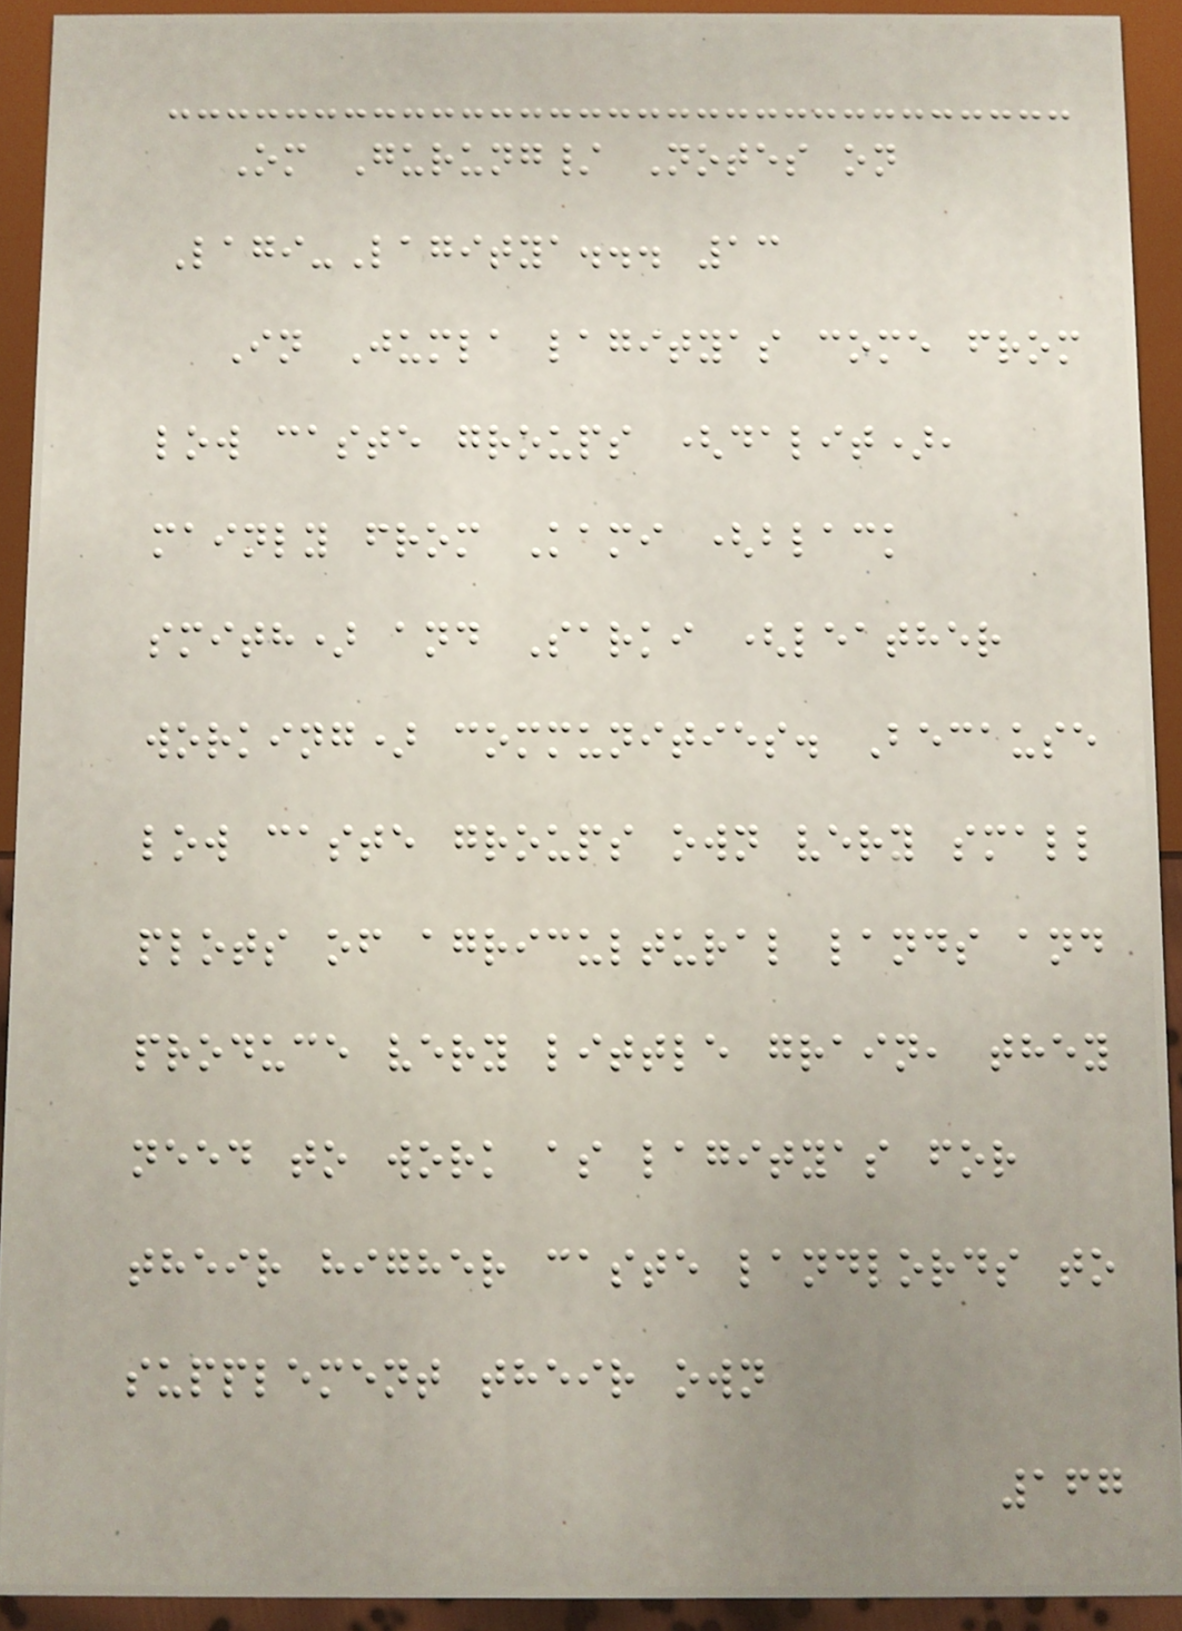Om Gurung/ Notes on
Lagi-Lagitya... 13
In Jumla lagityas come from
low caste groups (dalit),
mainly from Kami (black
smith) and Sarki (leather
working) communities. Because
low caste groups own very small
plots of agricultural lands and
produce very little grain, they
need to work as lagityas for
their higher caste landlords to
supplement their own
167
